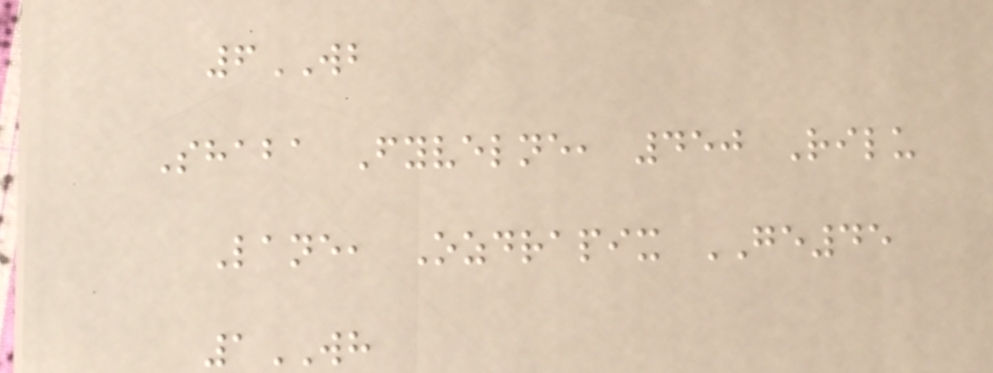6WB
Shaba Fyvelne, 450 Rilu
Lane, Ozdrapix GE45
1WH
